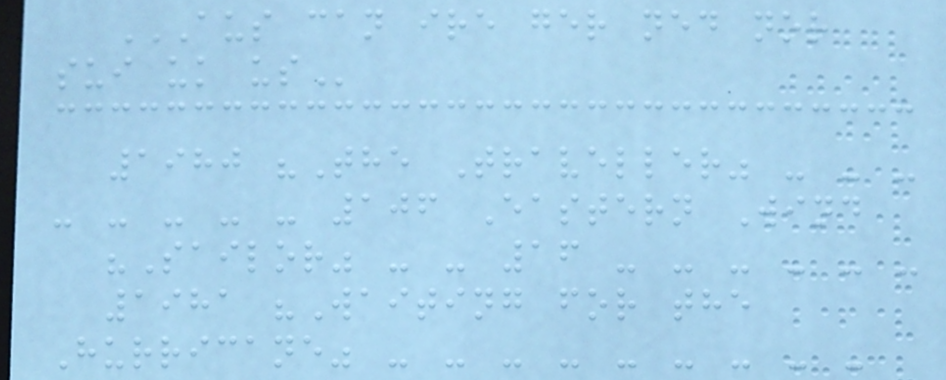AUS CAN IRE GER NED NOR
SUI UK US
1980 "The Traveller" - - -
- - - - - 106 Eastern Wind
"Sailor" - - 16 - - - - - -
1981 "Waiting for the
Hurricane" - - - - - - - - -
